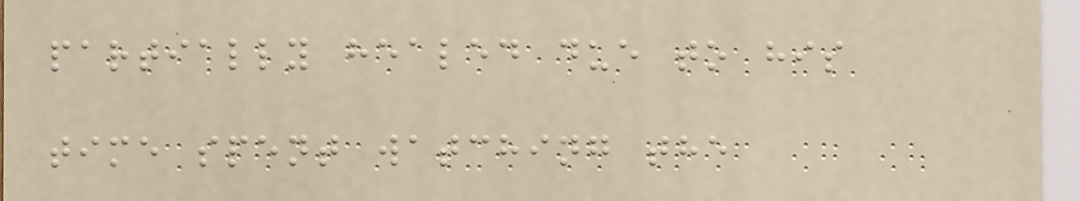partially healed due to his
time spent watching the
